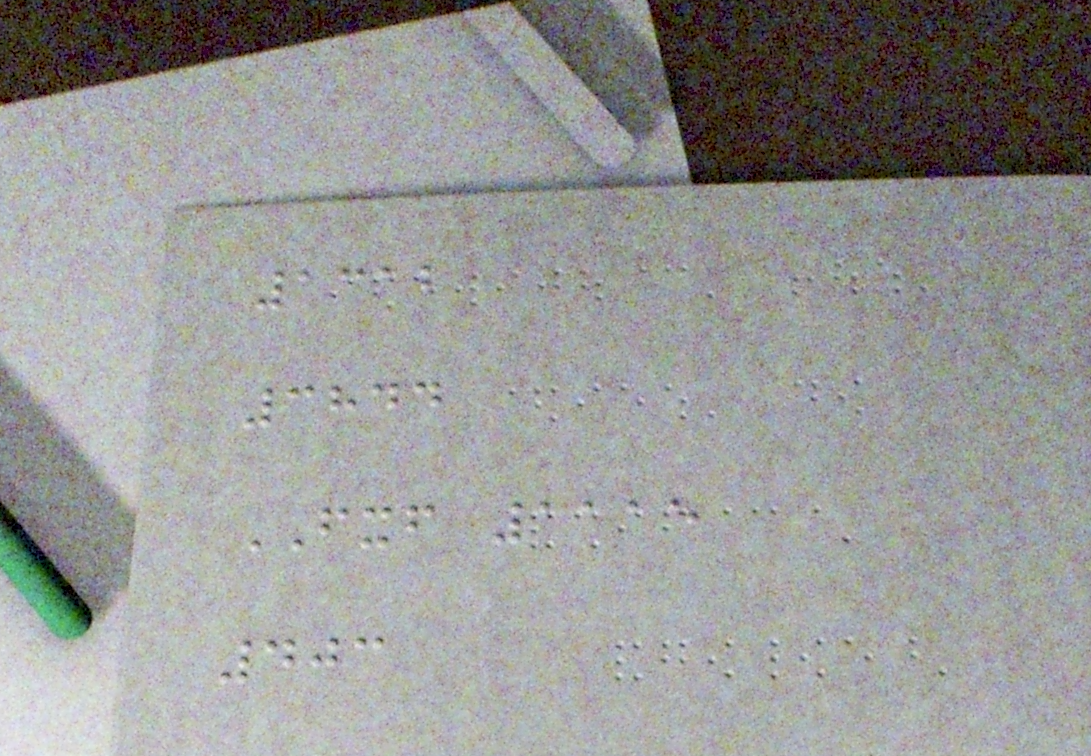1312
3844
FXF 1115
403
